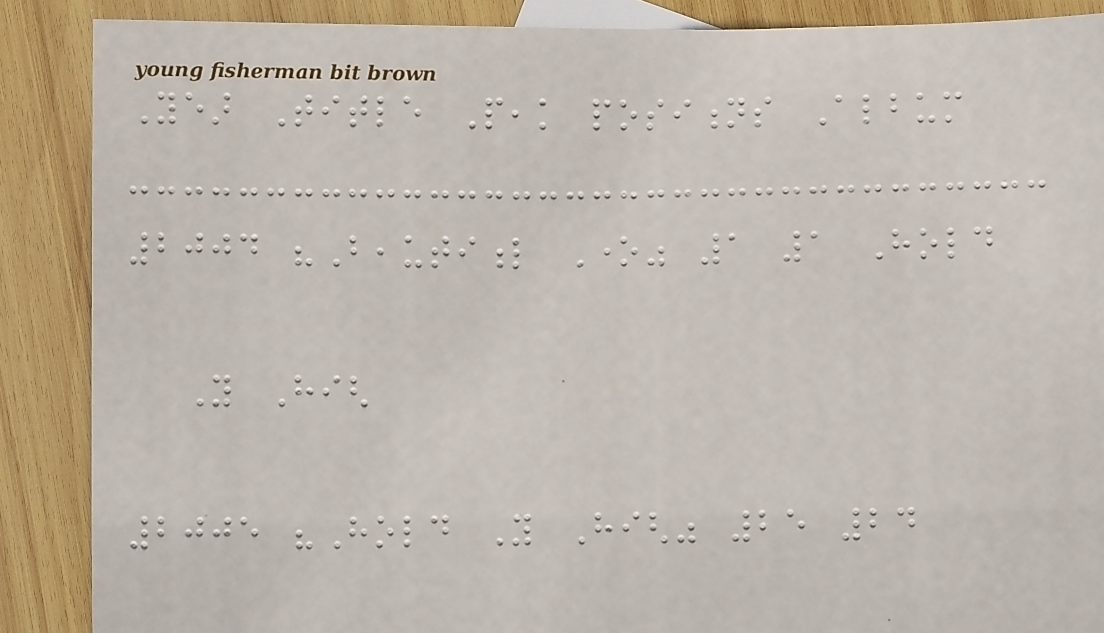Year Title Peak positions Album
2004 "Beautiful One" 1 1 Hold
You High
2005 "Hold You High" 25 24
